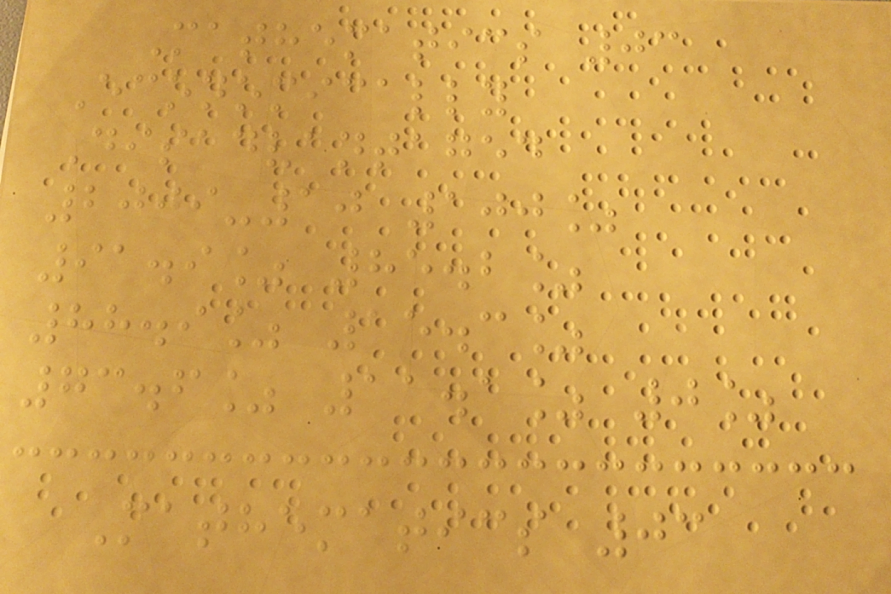Mathematics 03
Economically
Disadvantaged
2009-10 100%
91.9% 85.2%
88.9% 15.3%
73.6% 11.1% 0%
Mathematics 03
